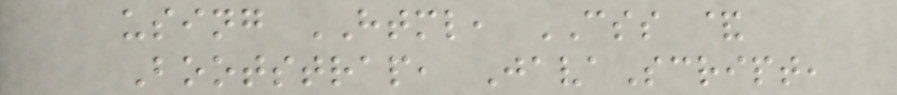using HTML, CSS &
Bootstrap, JavaScript,
